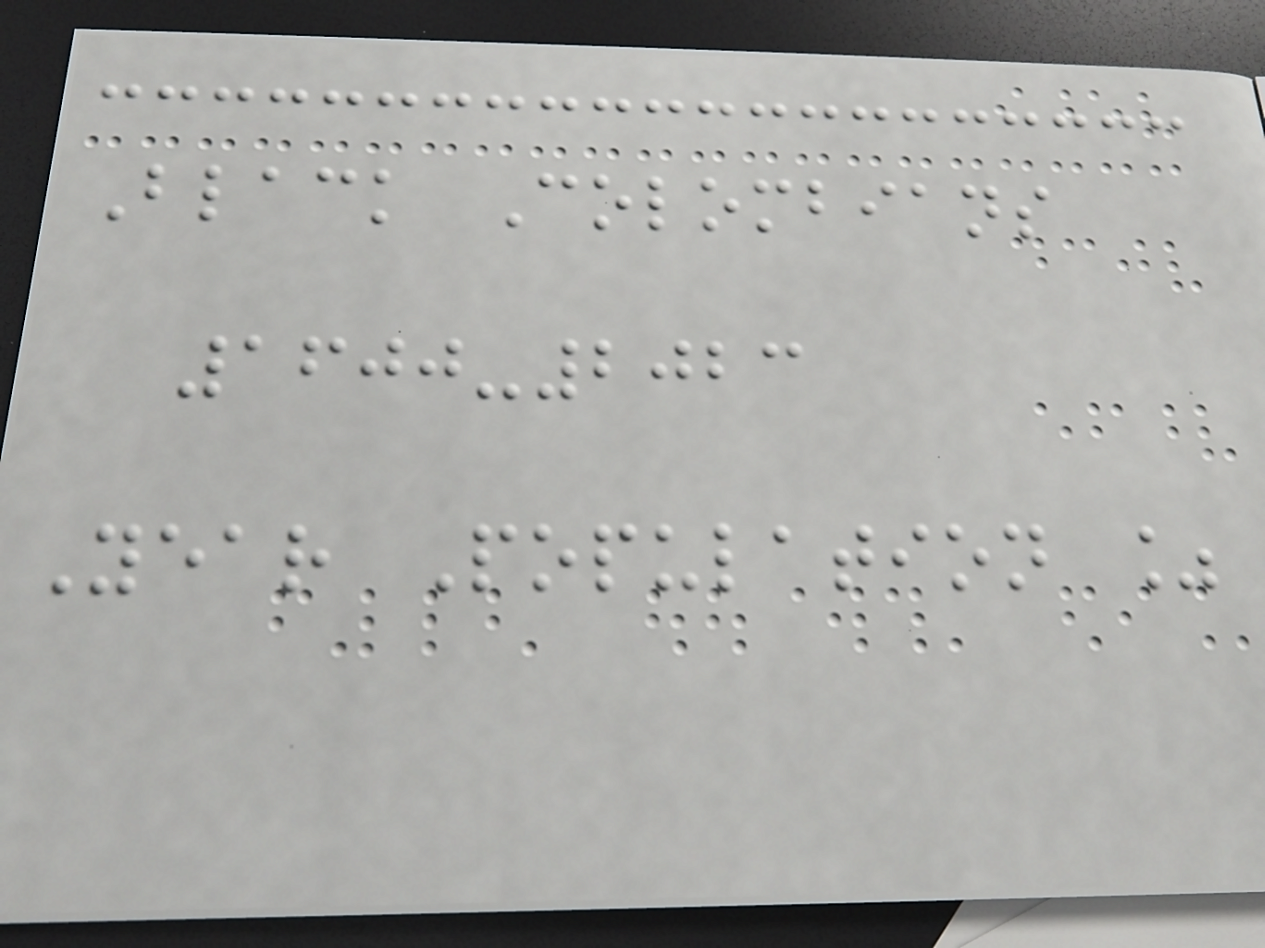Black Colombians
1600-2023
Year Population %
